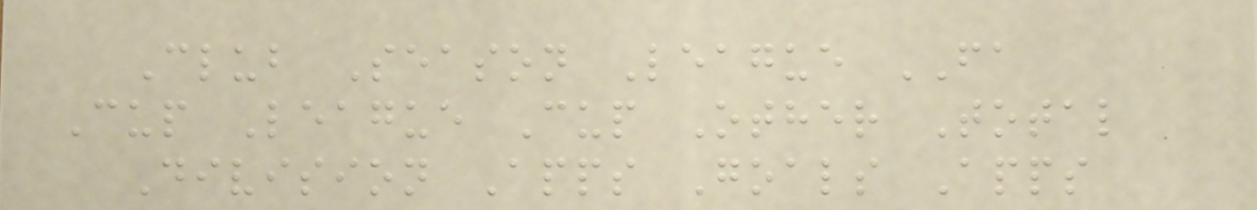Club Season League FA
Cup League Cup Other Total
Division Apps Goals Apps
